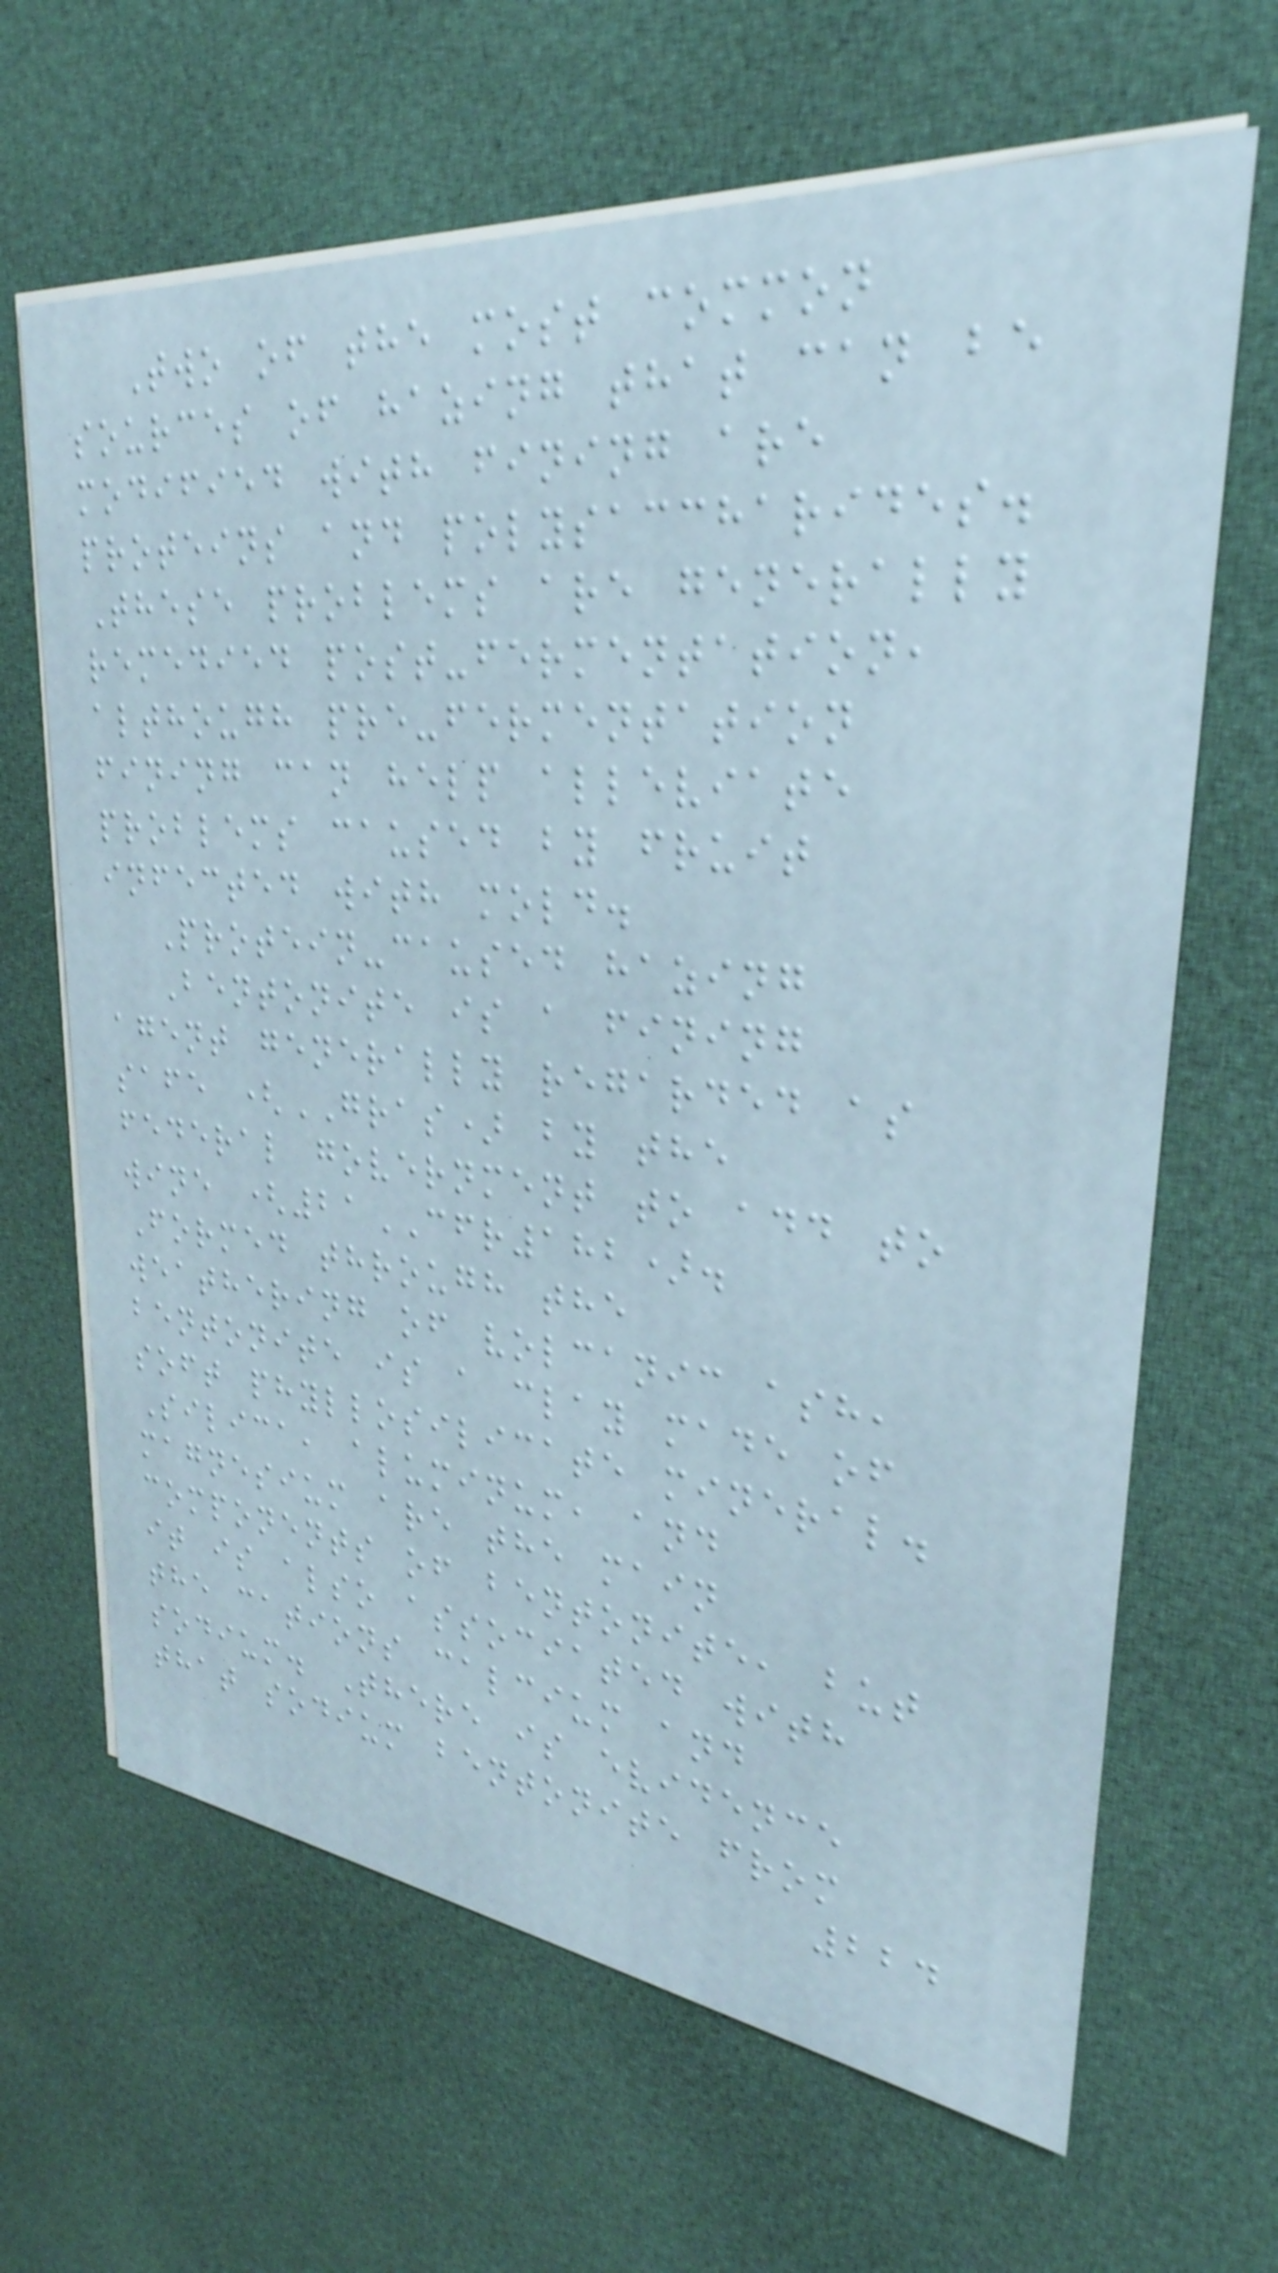Two of the most common
sources of hazing that can be
modified with fining are
proteins and polysaccharides.
These problems are generally
remedied post-fermentation,
although pre-fermentation
fining can help alleviate
problems caused by fruit
infected with mold.
Protein-caused hazing
Bentonite is a fining
agent generally regarded as
safe (GRAS) by the
federal government to add to
wine (21CFR182).
Formed through the
weathering of volcanic ash,
bentonite is a clay made of
soft phyllosilicate mineral.
Silica, aluminum, and
magnesium are the main
components of bentonite, but
it is also associated with
the cations calcium and
sodium. There is evidence
that sodium bentonite from
224
